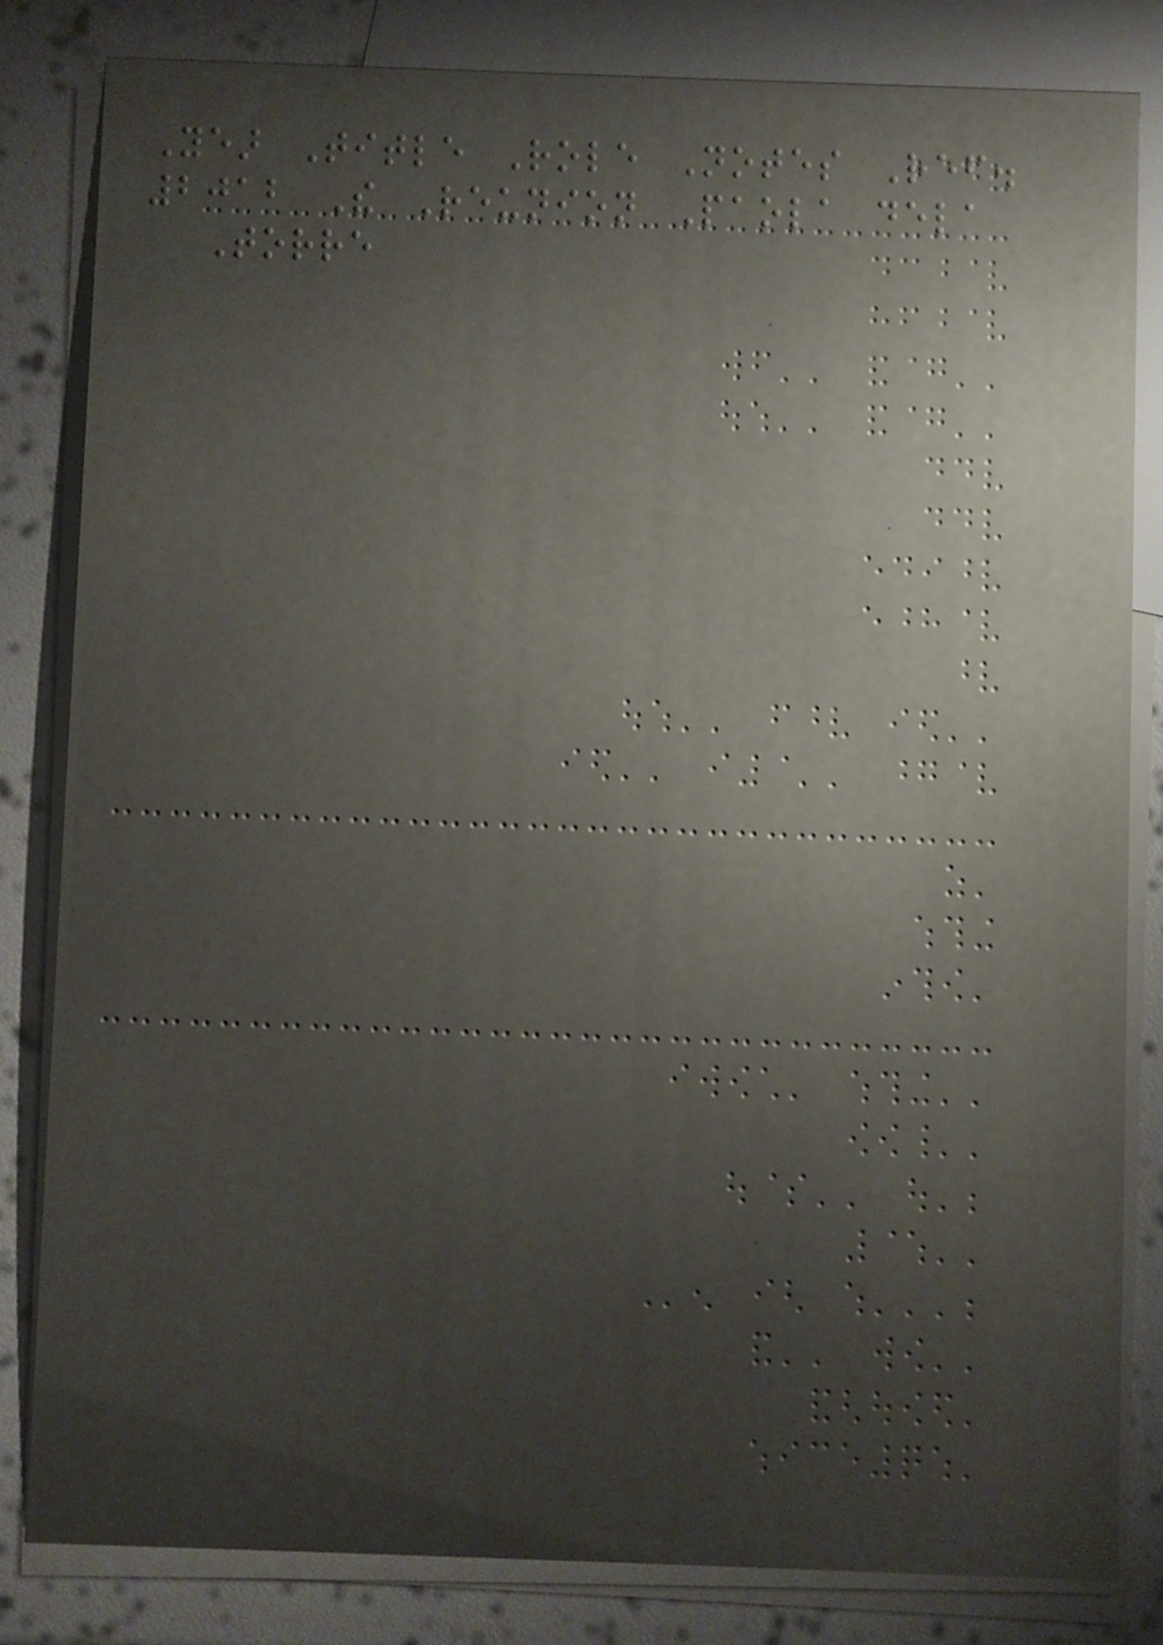Year Title Role Notes Ref.
2012 The Reunion Paola dela
Torre
